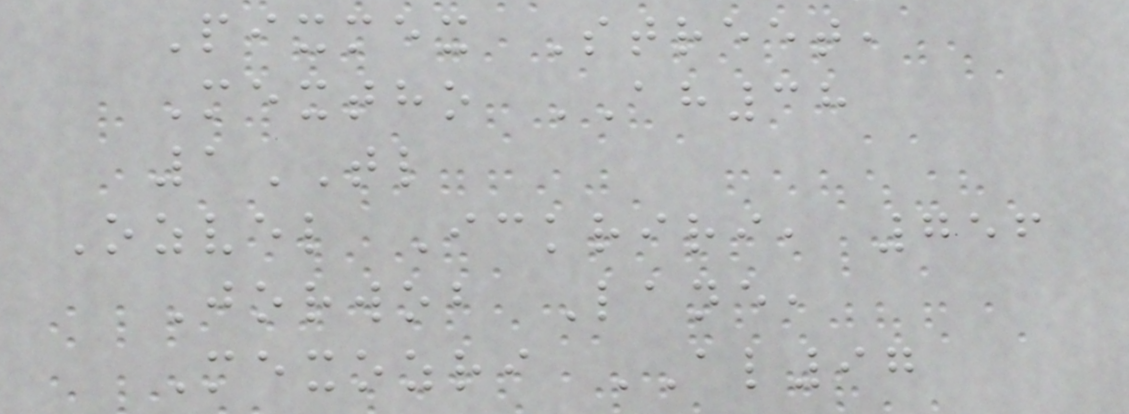Pixmex Street,
Mextho AH38
1TL
Ozvel Ickriri, 756
Jorwob Lane,
Mexozri AL97
